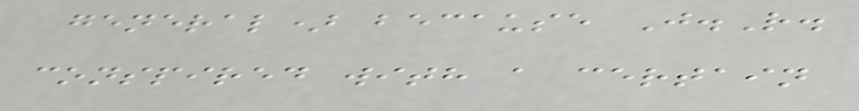general) because J.R.
conspired with a certain
